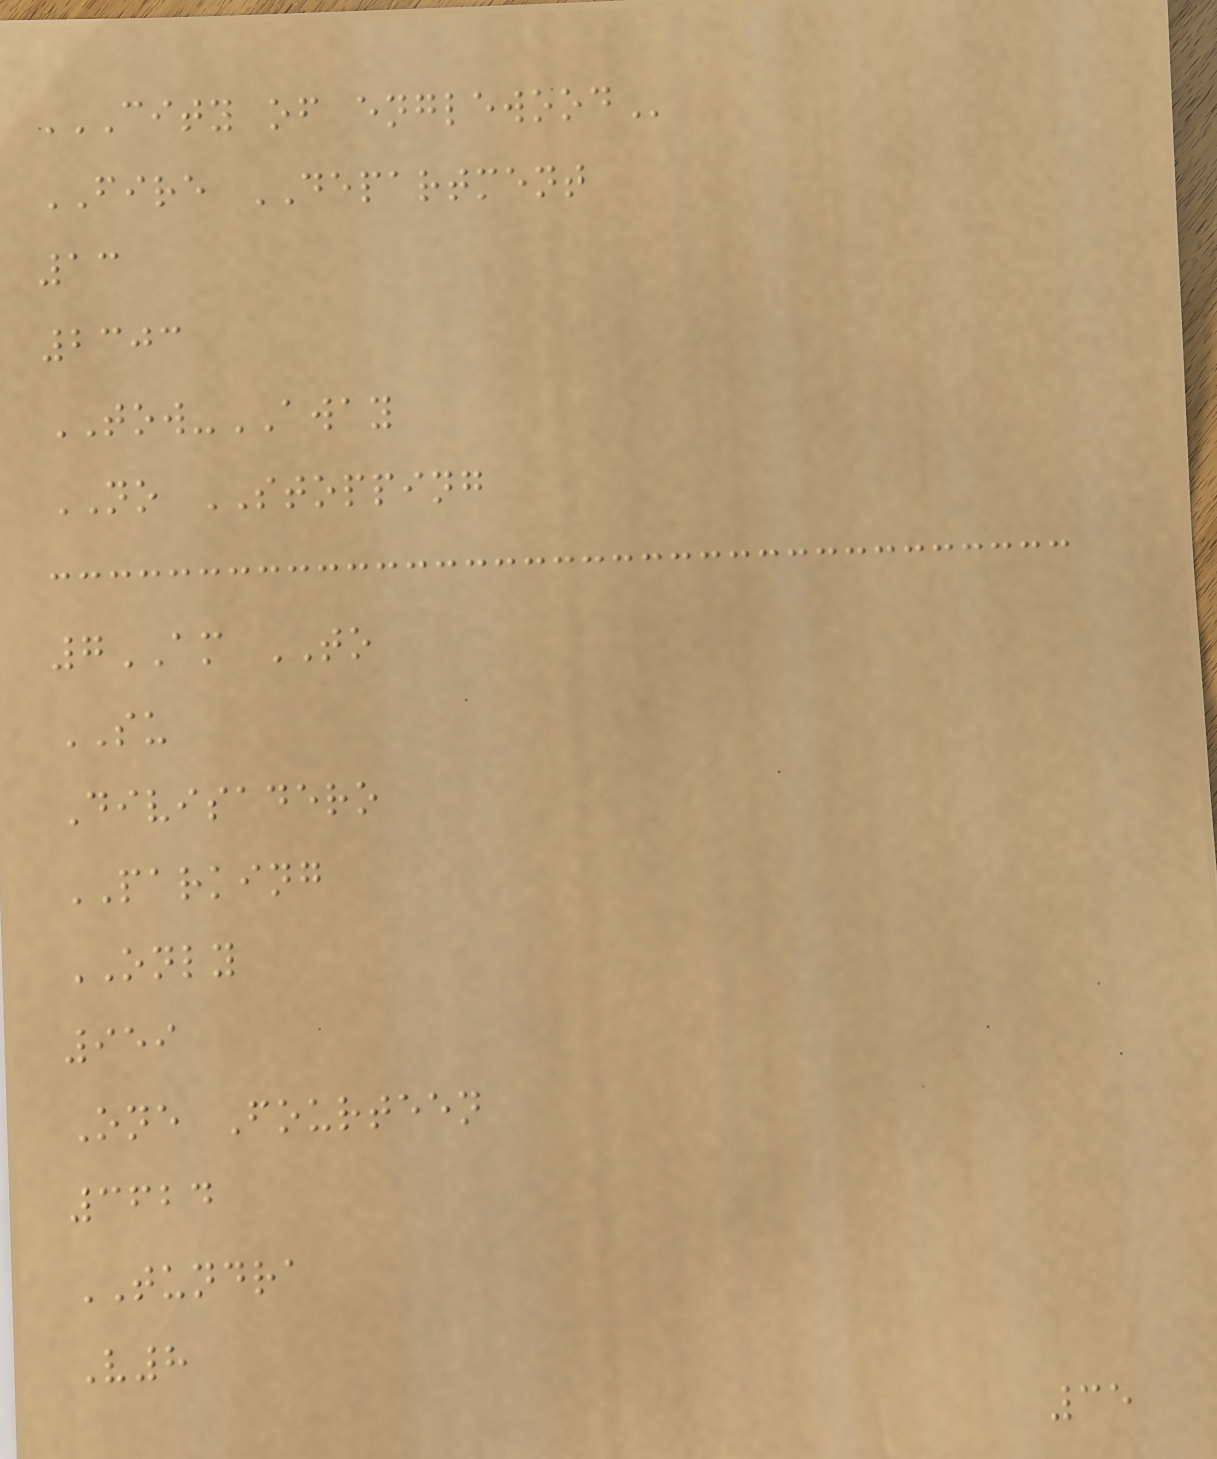CITY OF ENGLEWOOD
FIRE DEPARTMENT
13
2303
TOW-AWAY
NO STOPPING
7AM TO
SU
Divisadero
PARKING
ONLY
959
One Fourteen
3624
TUNDRA
V8
35
